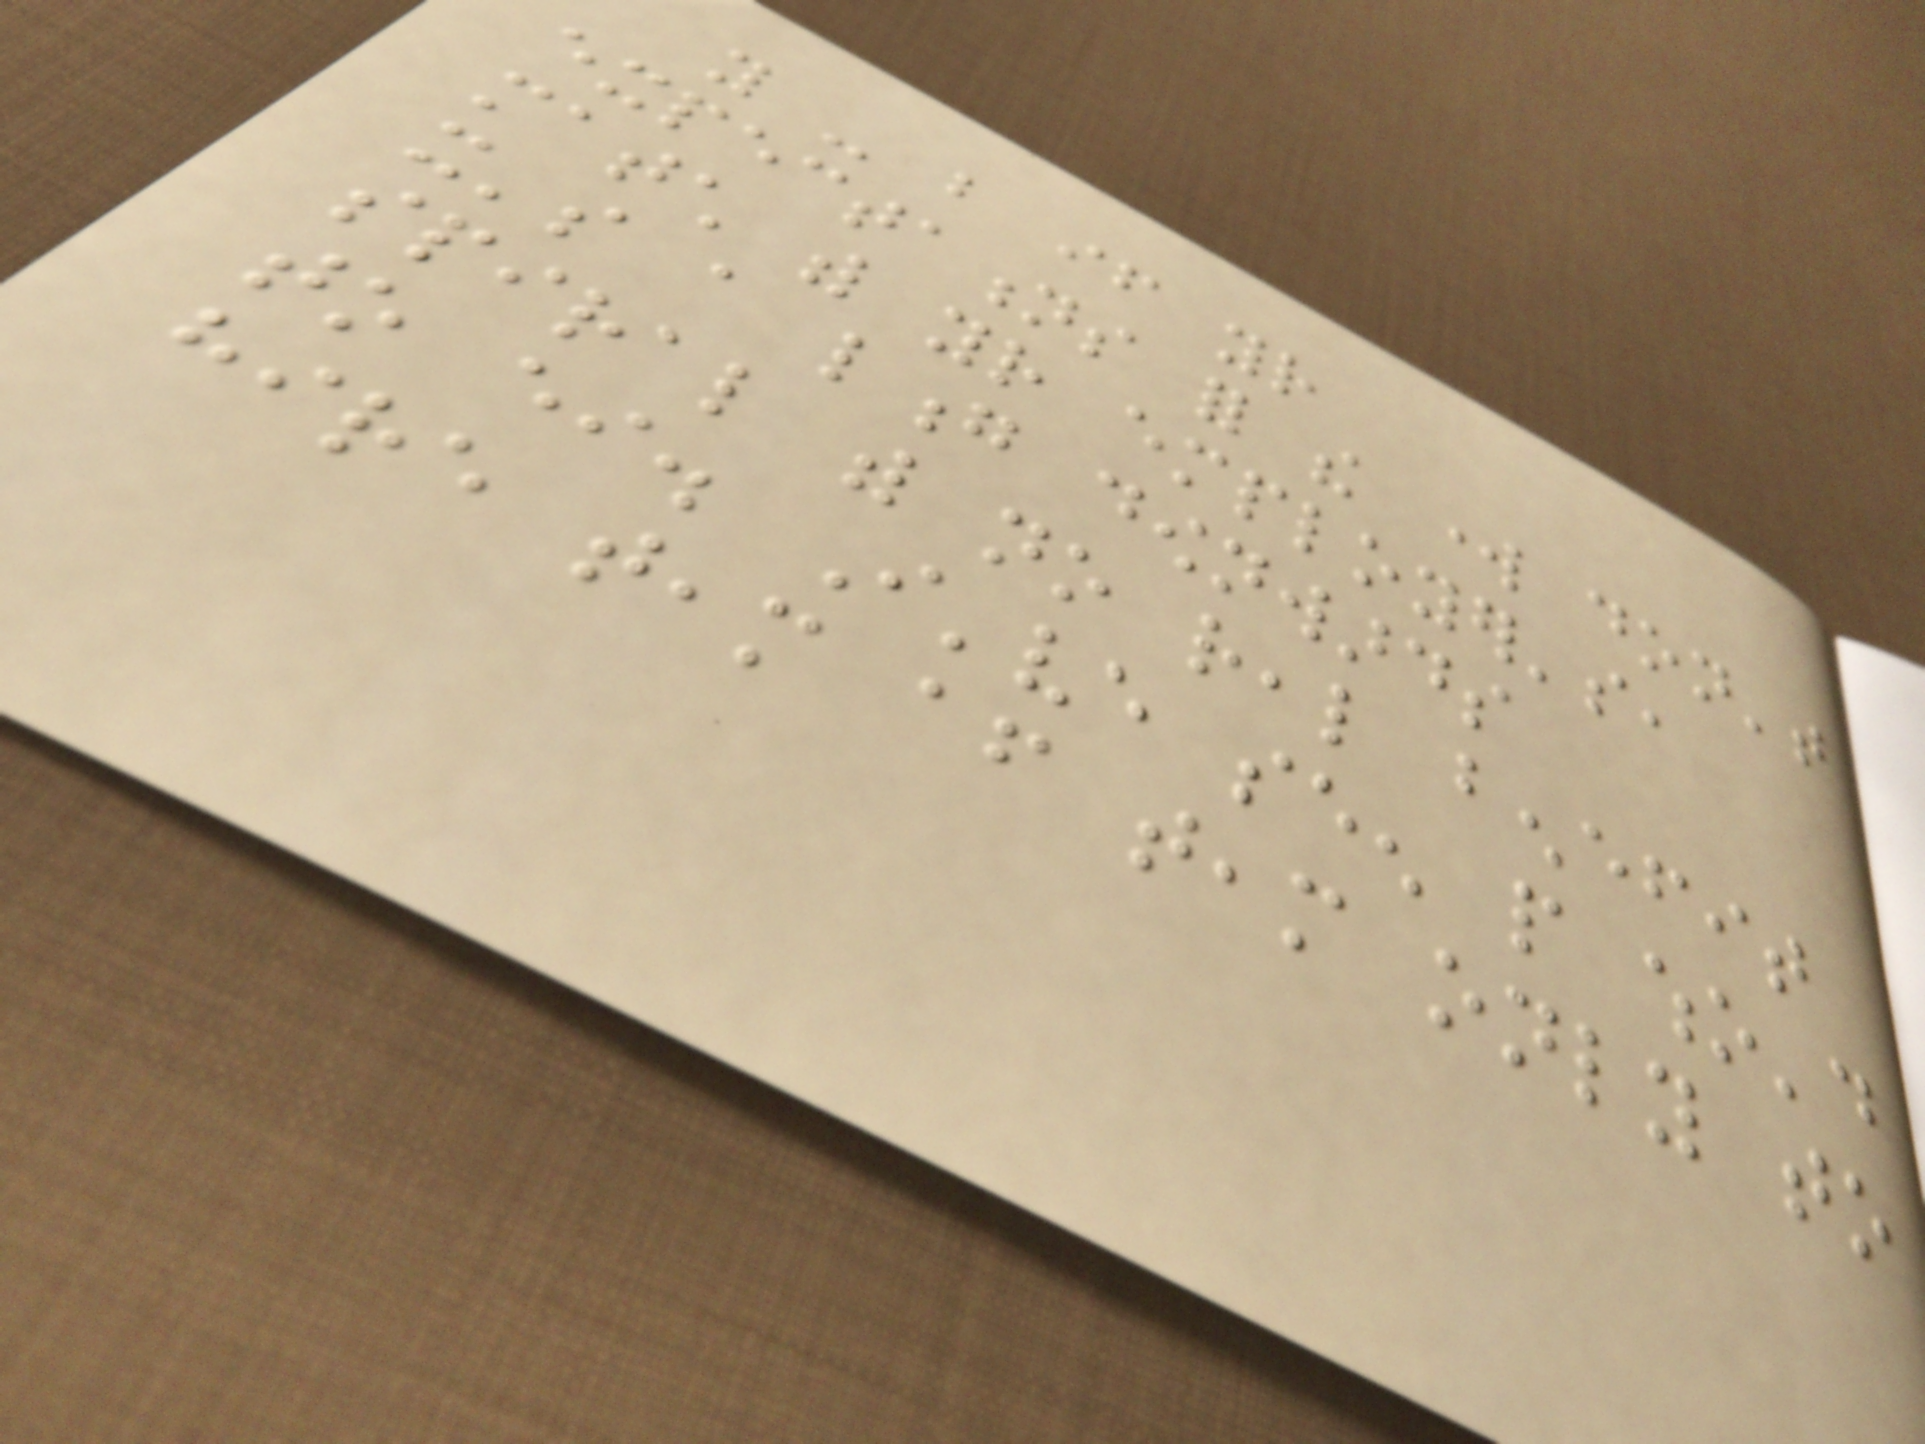you - but if your
expectations for the work don't
match with your employer's,
it's a long downwards
spiral with no real benefit
to either. I've seen people who'd
hire team after team only to
